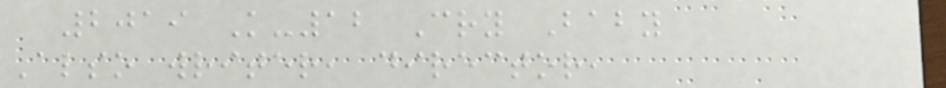2019 K-12 Cry Baby
Also writer, director,
